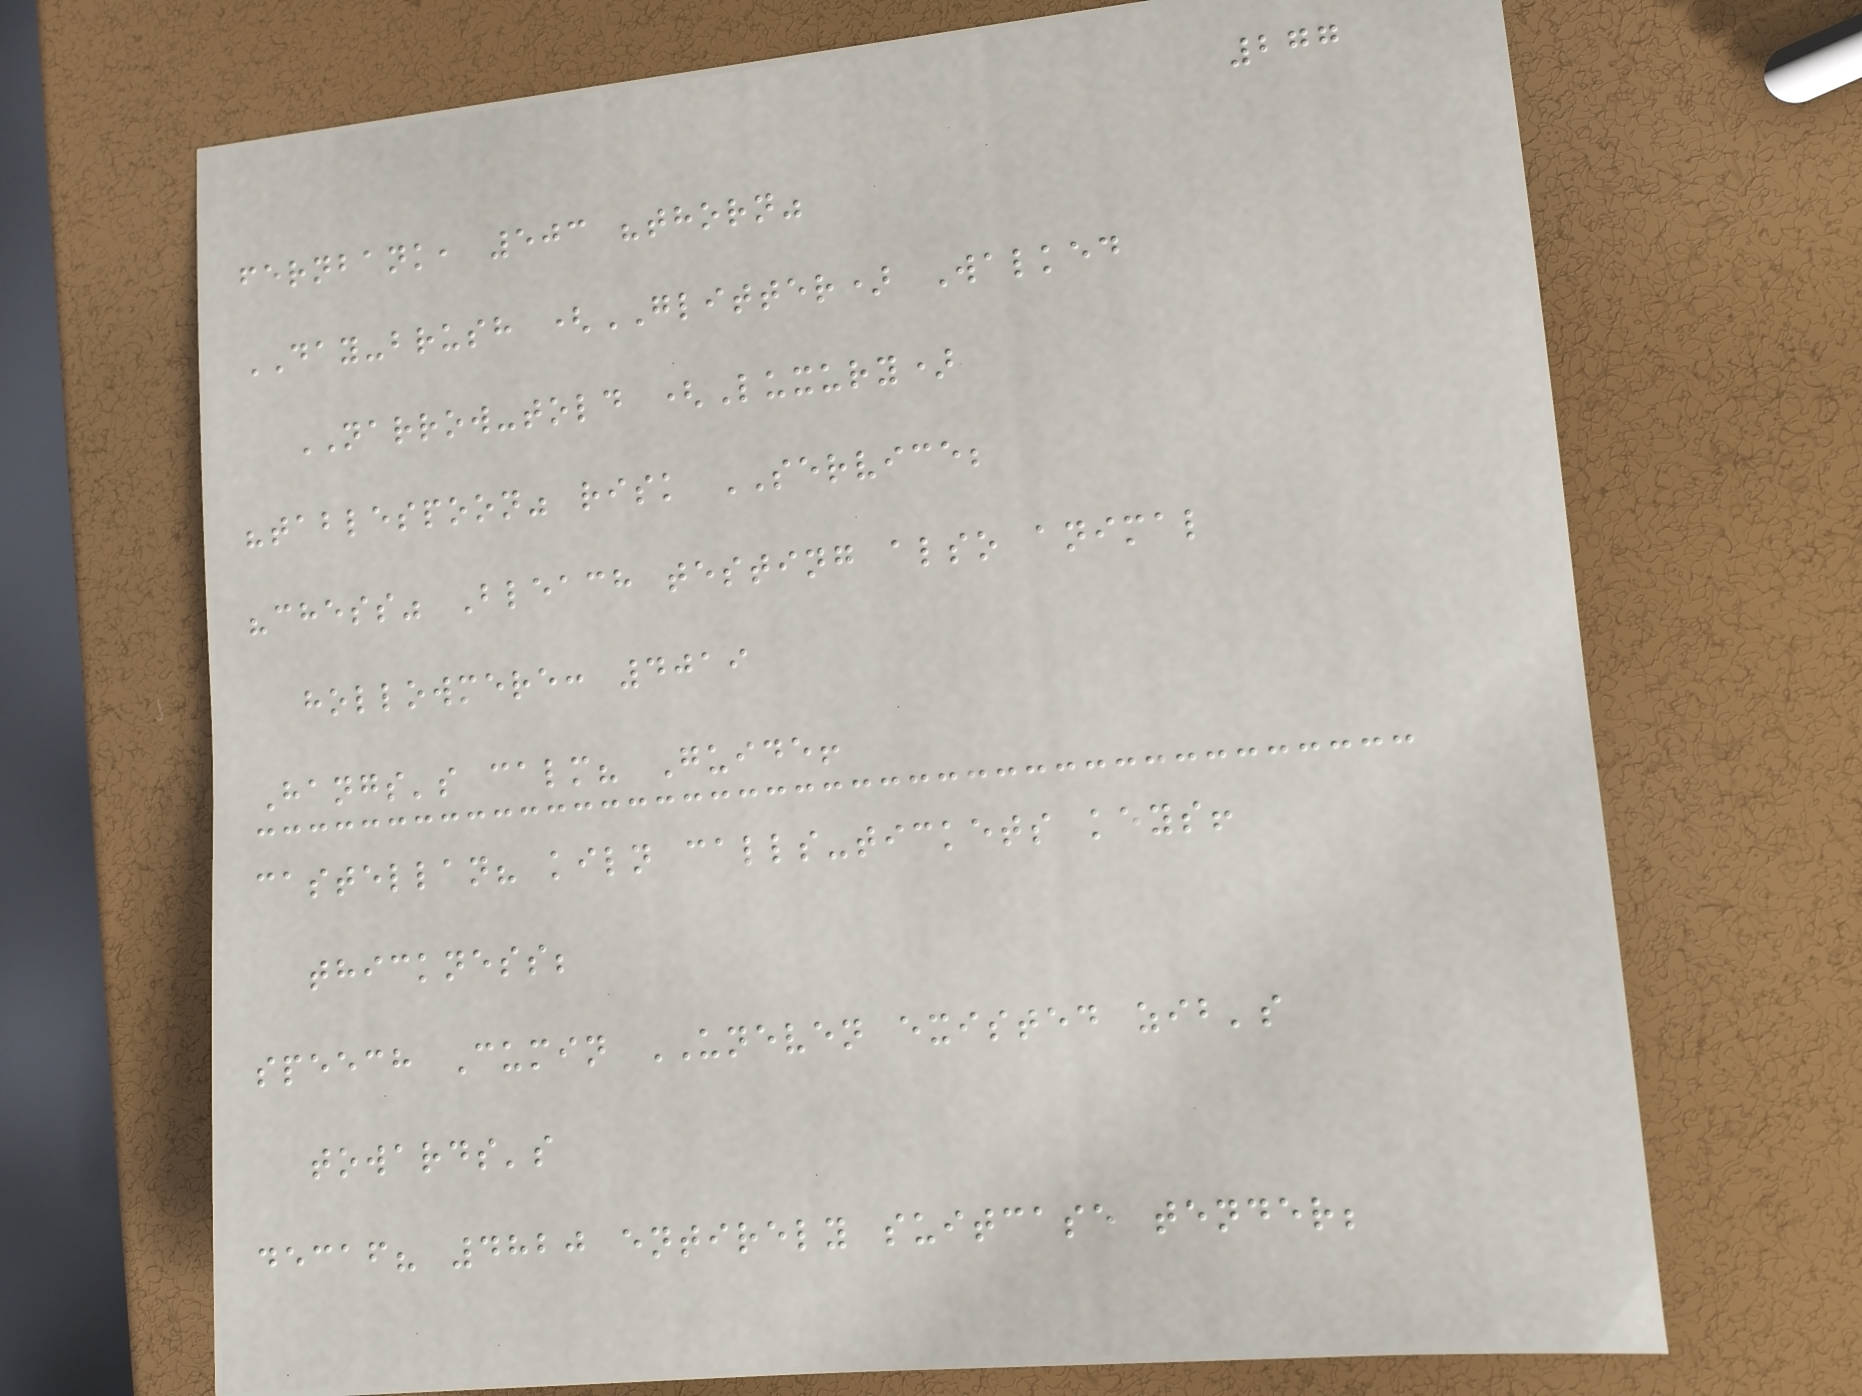277
fernbank, 503 "thorn"
DAY-brush (GLITTER) Walked
NARROW-told (Luxury)
"tablespoon" risk SERVICE;
"chess" Bleach testing also animal
hollowmere: 4019
Hangs's calm? Guide!
castellan? kiln calls-tickets keys!
thickness;
speech Cumin UNEVEN existed zib's
towards's
decaf? 4820 entirely suitcase tender;
